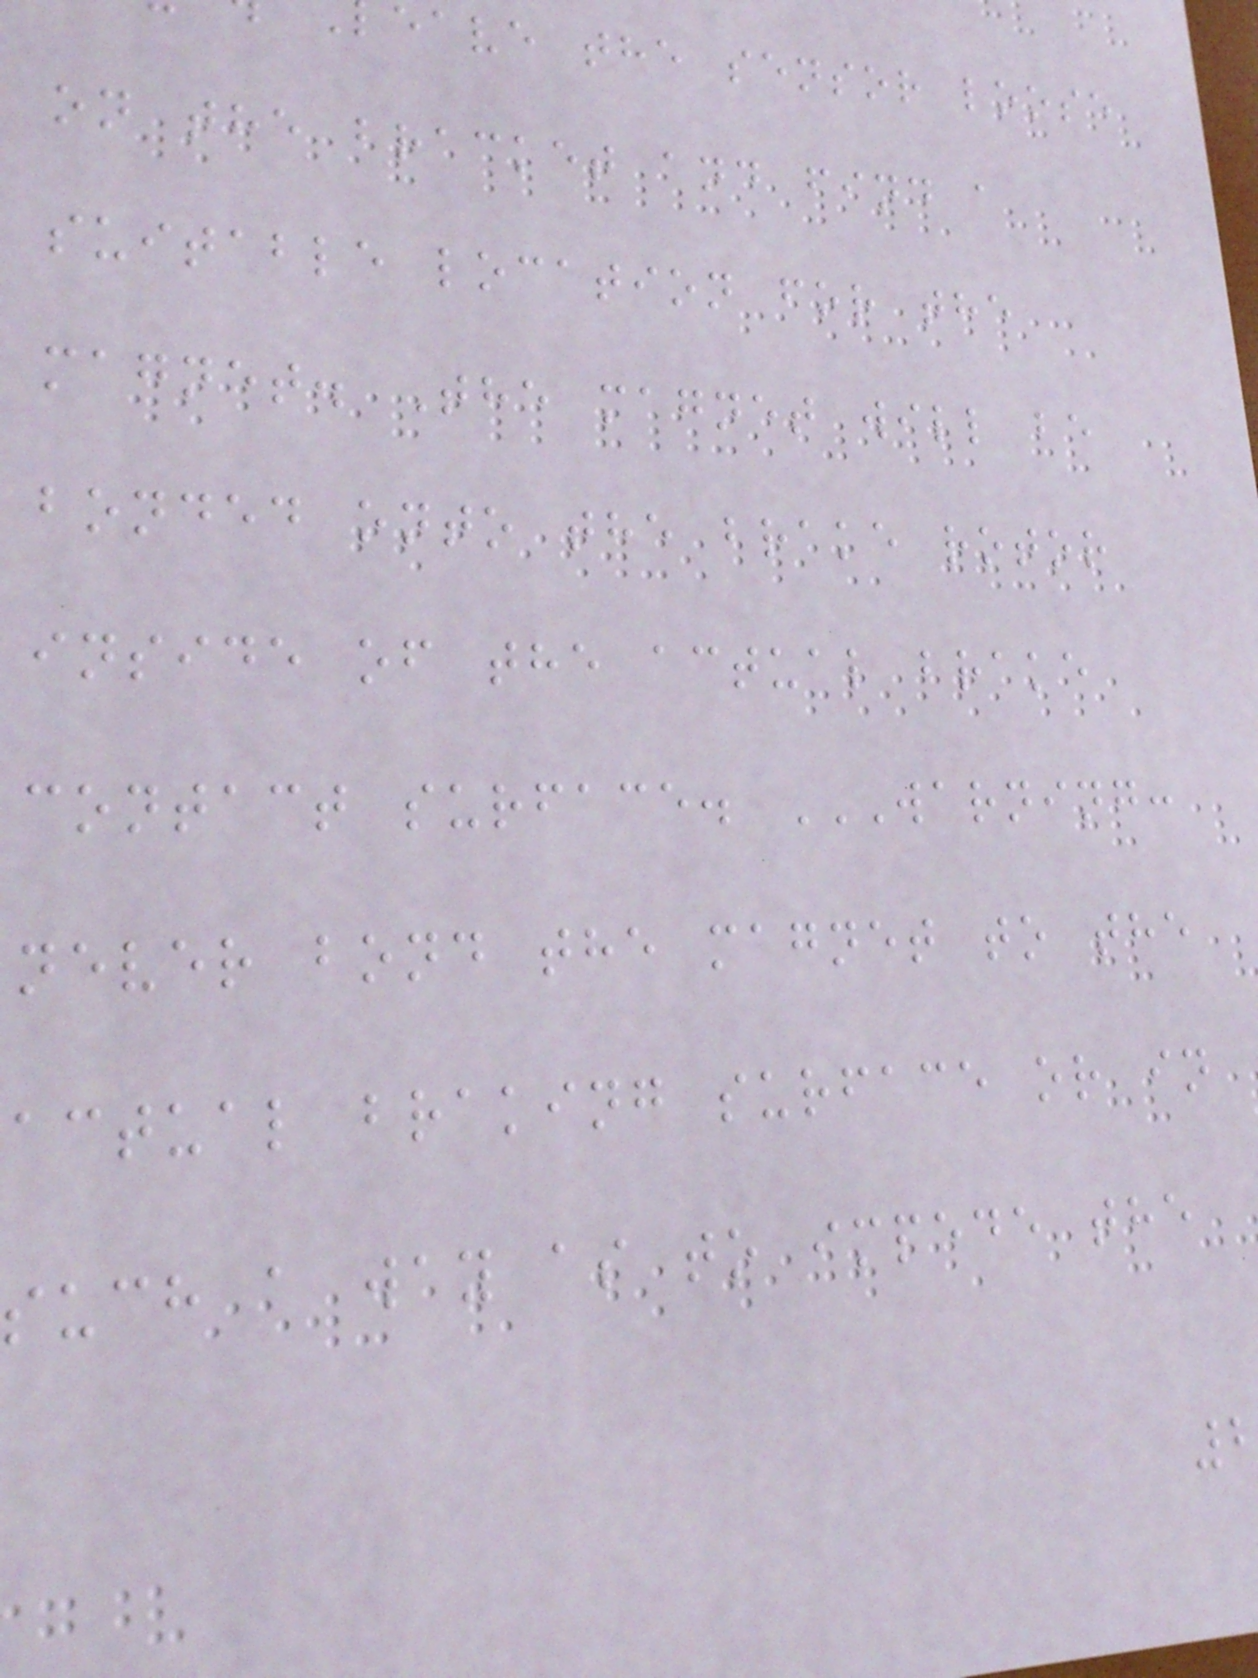eave the sensor loose
on the bracket and find a
suitable location for the
magnet. The magnet will be
bonded onto the brake rotor
inside of the actual brake
contact surface. WARNING:
never bond the magnet to the
actual braking surface or in
such a way as to impede the
